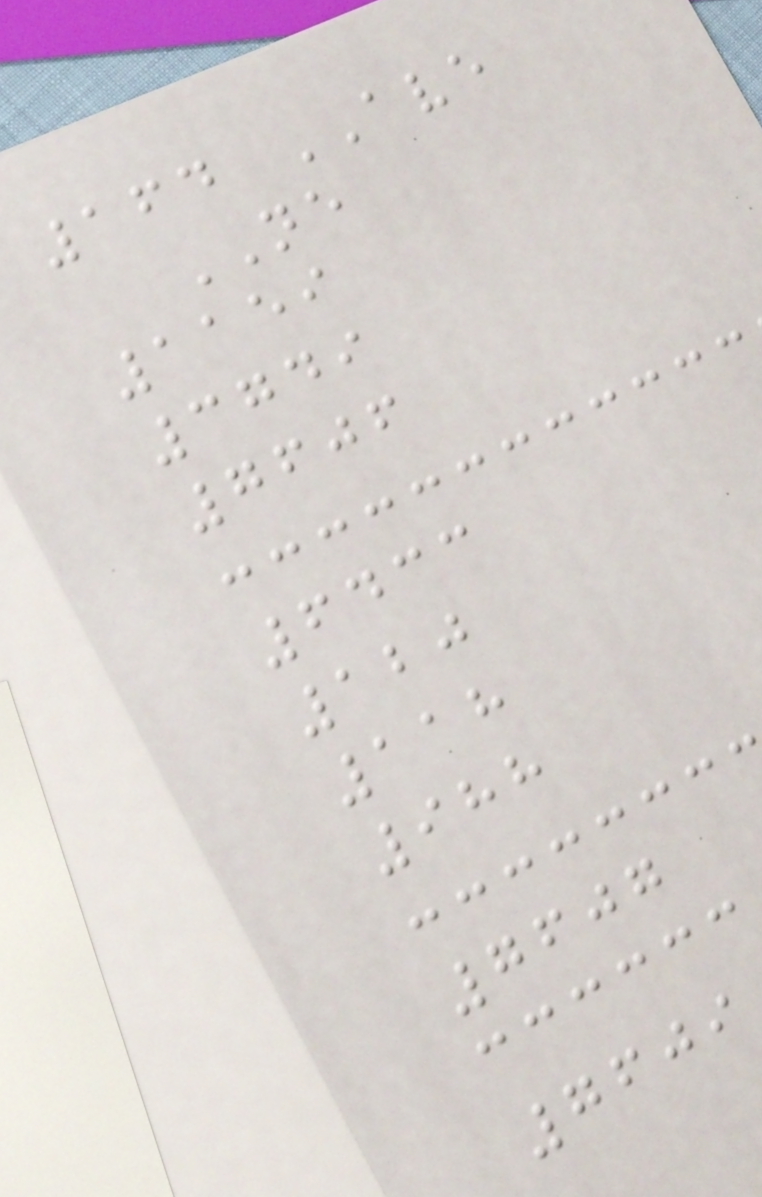164 AVE
NE
1159
3749
7606
6433
120
118
988
7607
7609
